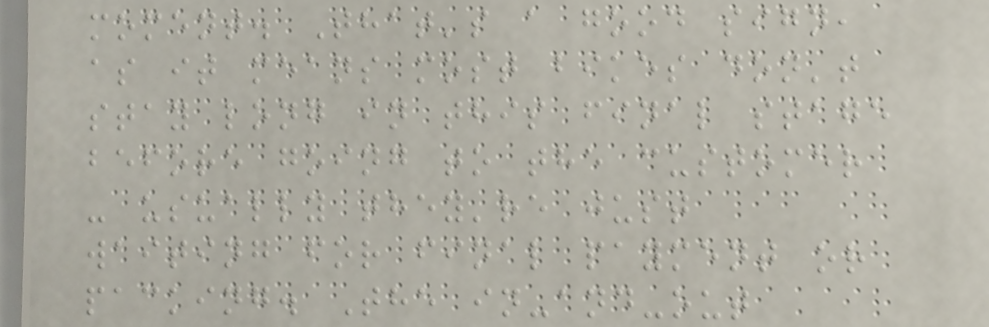moment. That's a good sign,
as it means most bikes don't
stay long in this final stage
before going to the customer
- usually they're just
waiting for final payment or
packing. The in-and-out
